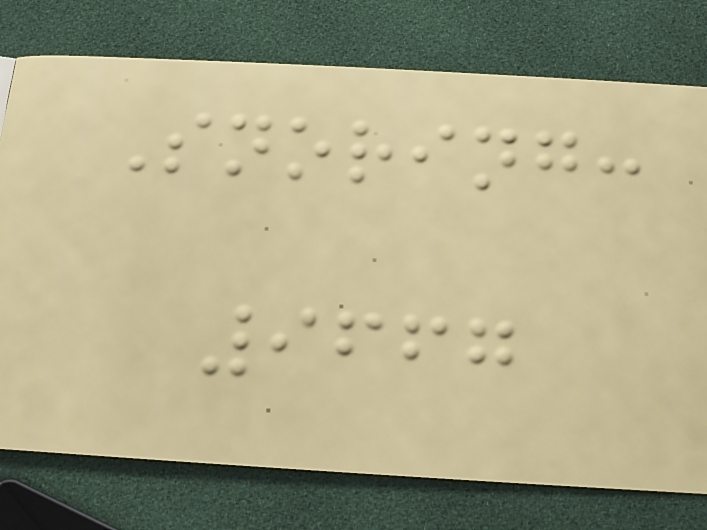Snoring:
9667
